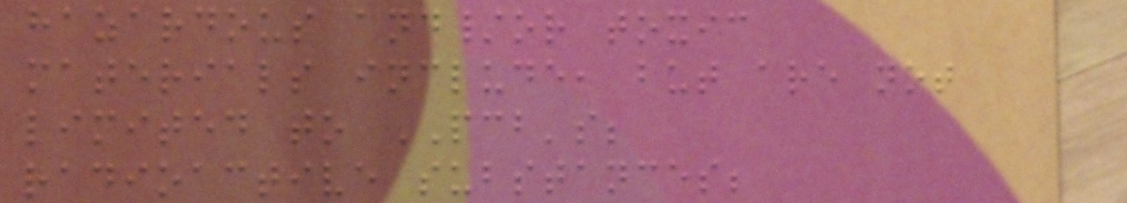hazardous and/or toxic
materials include, but are not
limited to PCB's;
radioactive substances;
